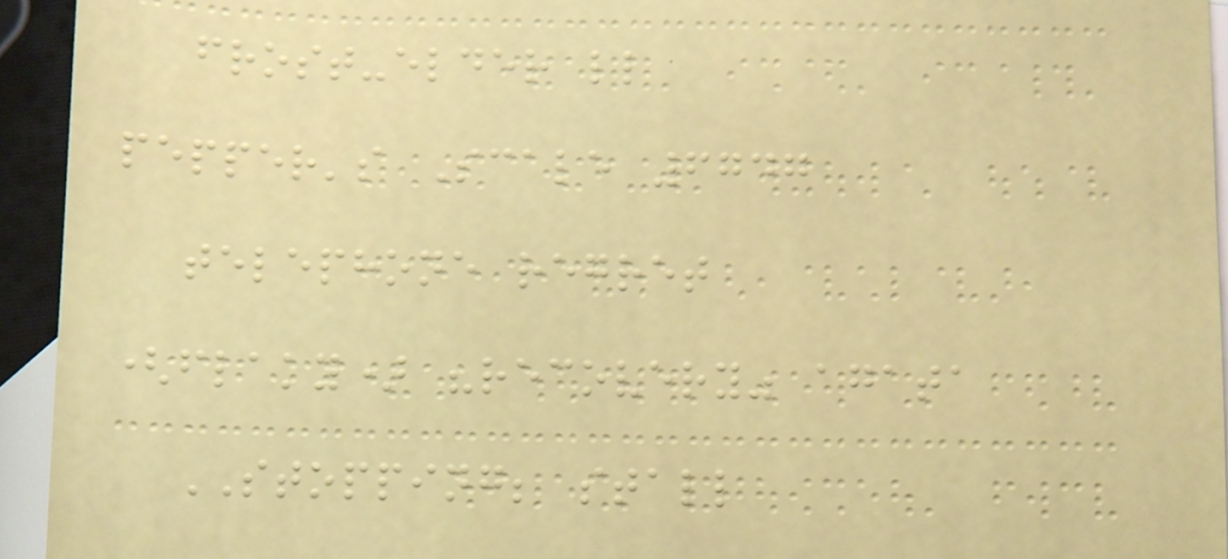frost-elder ll
pepper's Scale 6747
telephone regret
(flaky) "recovery" agata
STOPPING; stall
